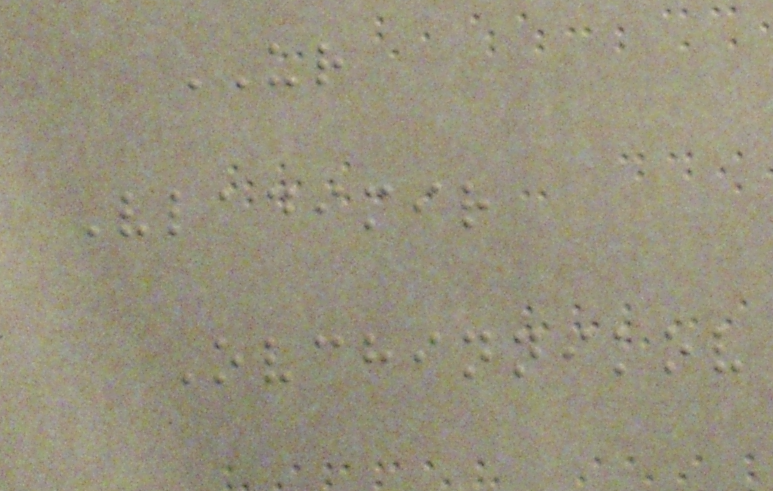UR
Vladimir
Ovchinnikov
